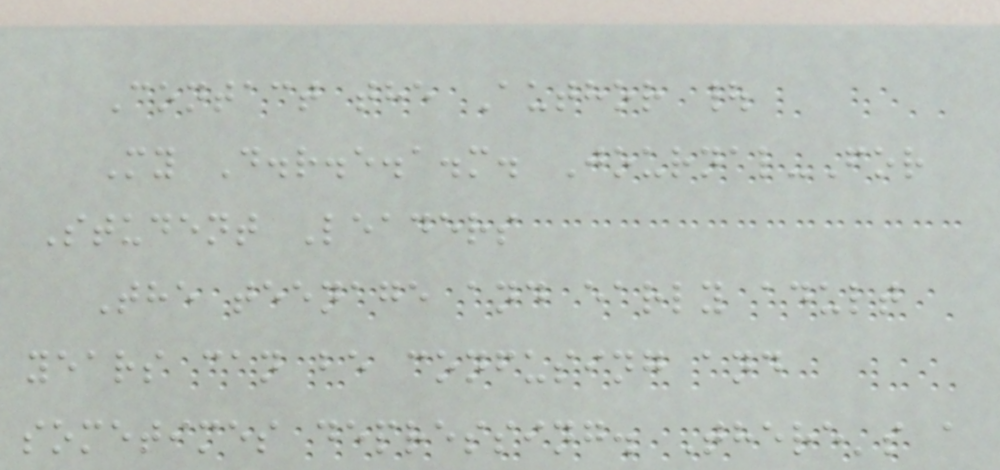Contact the Author |
My D.r.e.a.m. Journal-For
Student Leaders
The teenage and early adult
years can be confusing and
sometimes depressing. There's a
